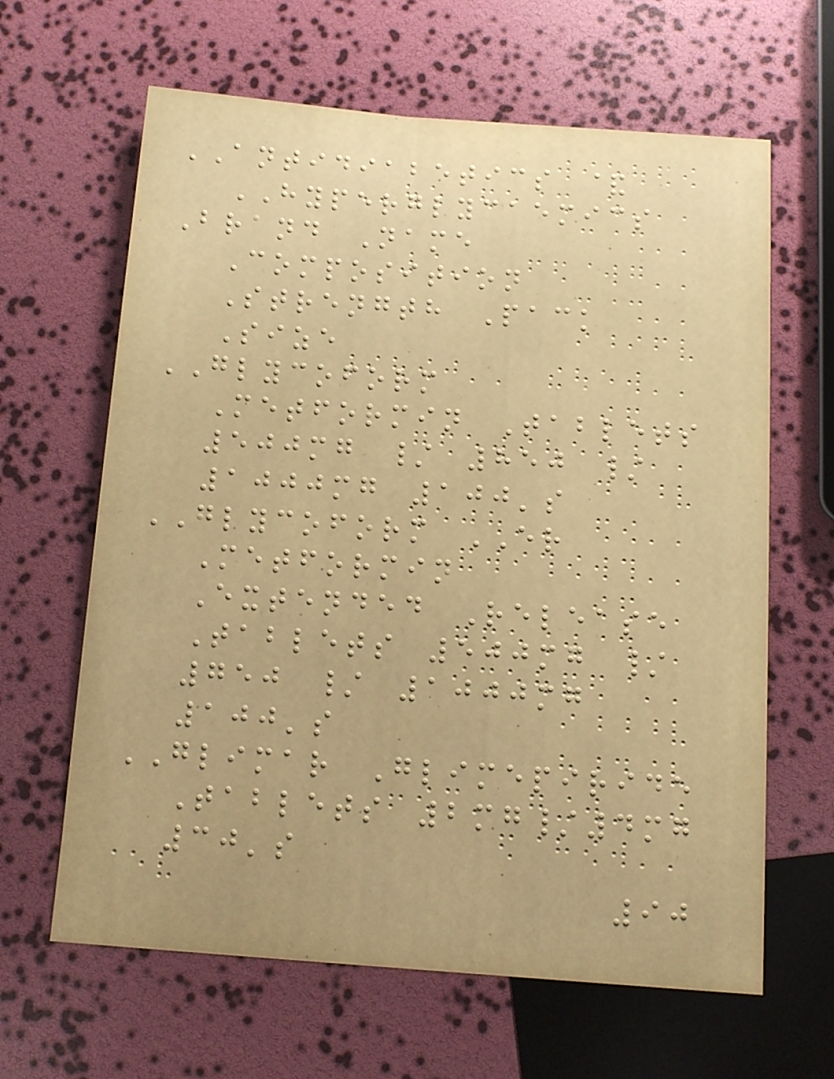ANTIDIABETICS &
HYPERGLYCAEMICS
Brand Name
Composition
Strength Pack
Size
GLYCOFORM
Metformin Tablets
500mg / 850 /
1000mg 100's
GLYCOFORM ER
Metformin
Extended Release
Tablets 500mg /
750 / 1000mg
100's
GLIMAR Glimepiride
Tablets 2mg/4mg
30's
90
